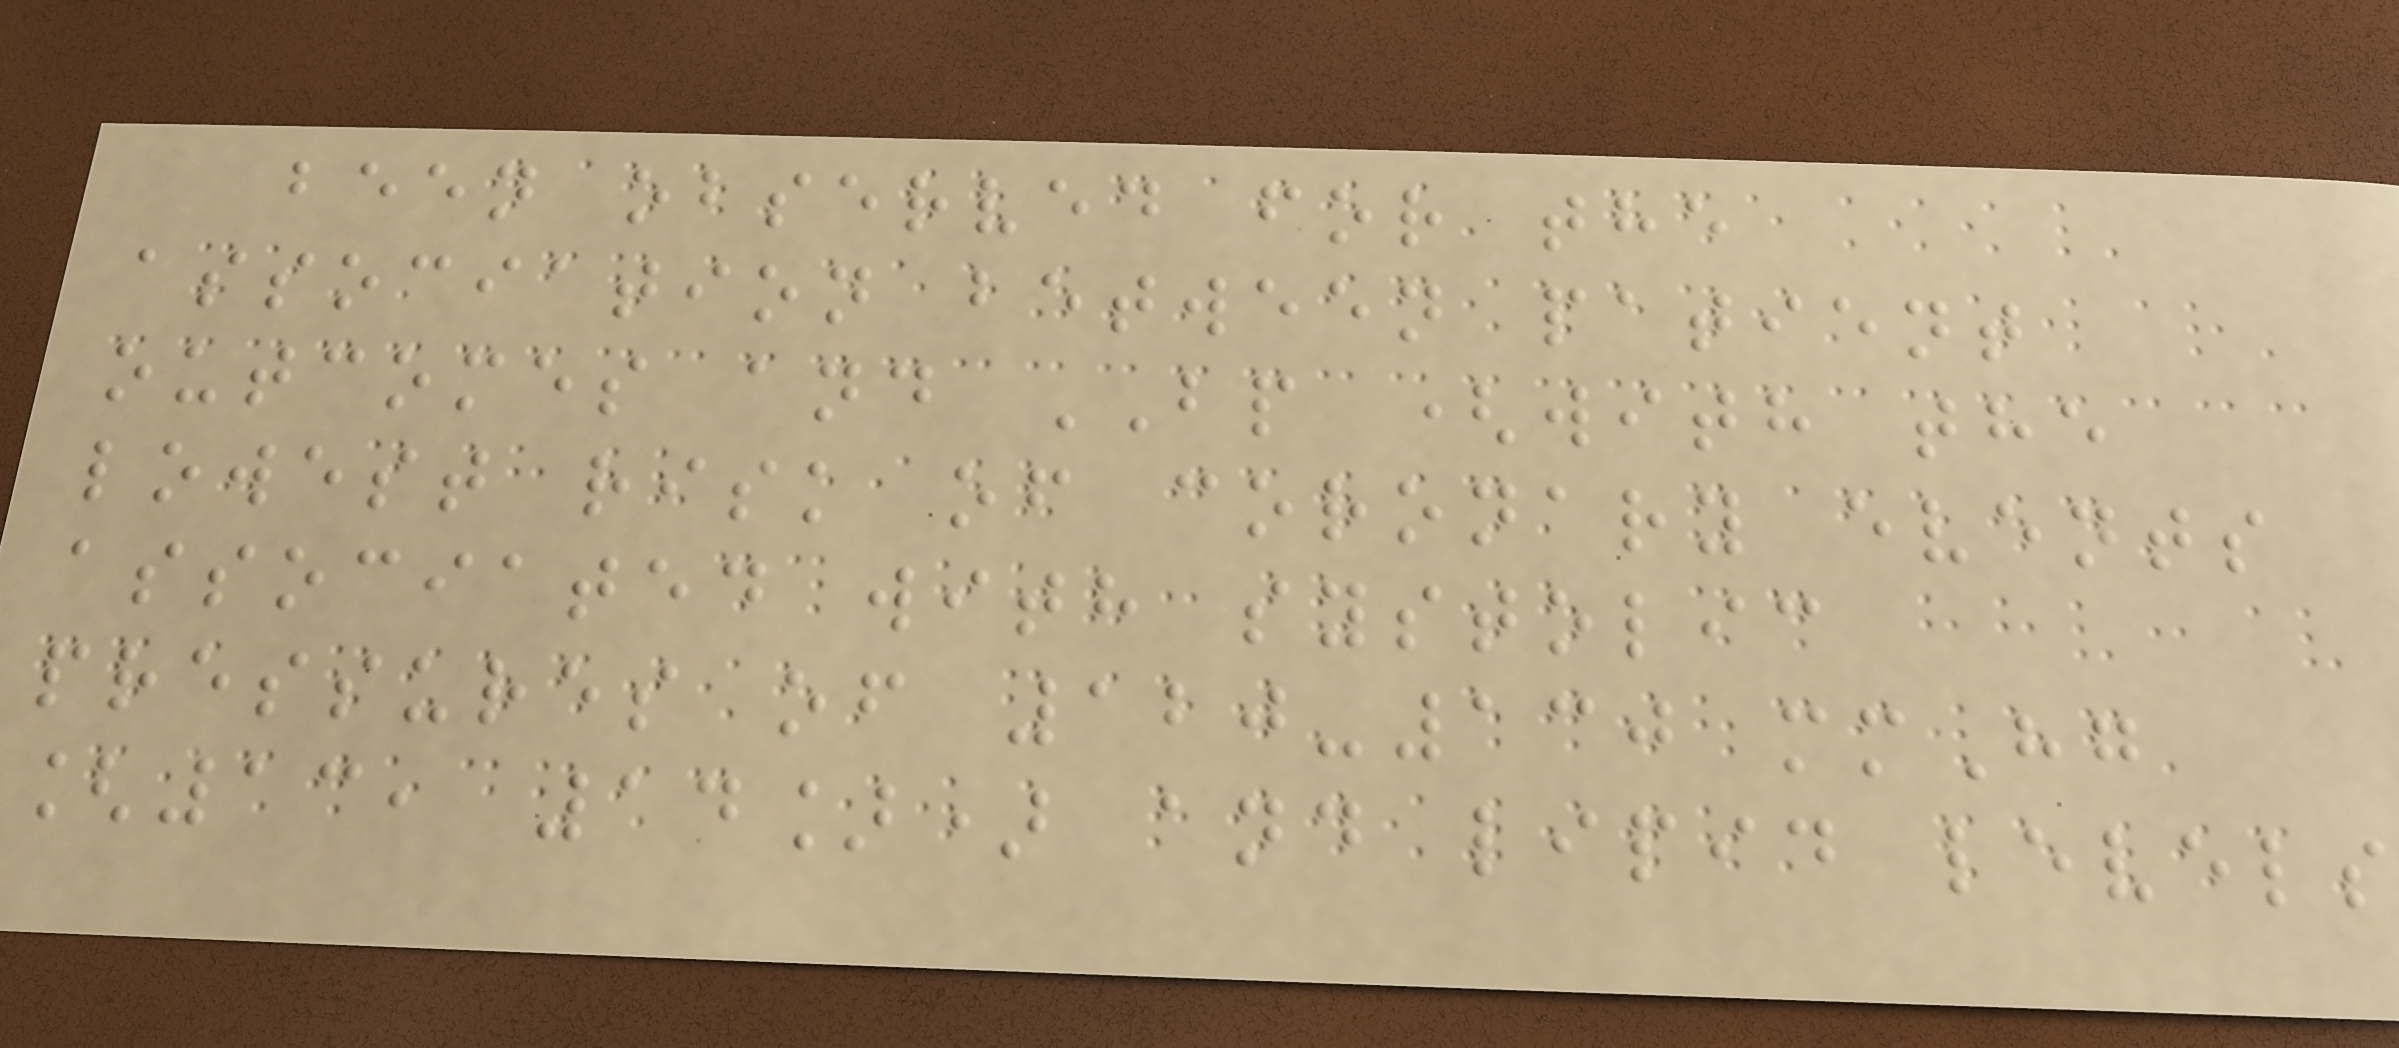been observed for the
association between patient
outcomes and BP (with the
lowest risk of coronary events
associated with systolic
pressures of 120-130 mmHg
[13, 14]) and lipid levels
